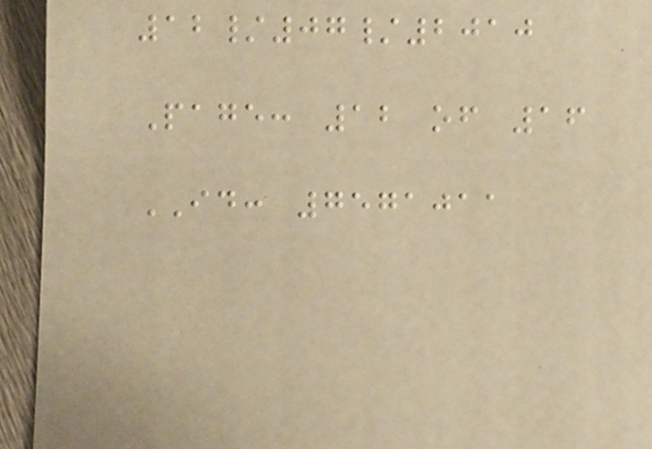12/07/2010
Page: 12 of 16
ID: 7571011
